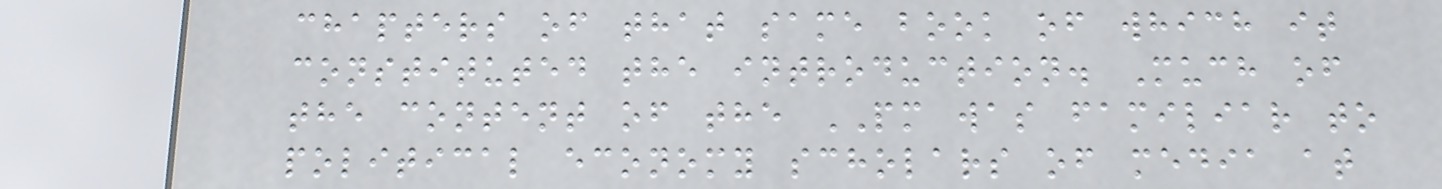chapters of that same book of which it
constituted the introduction. Much of
the content of the PM was familiar to
political economy scholars of media at
